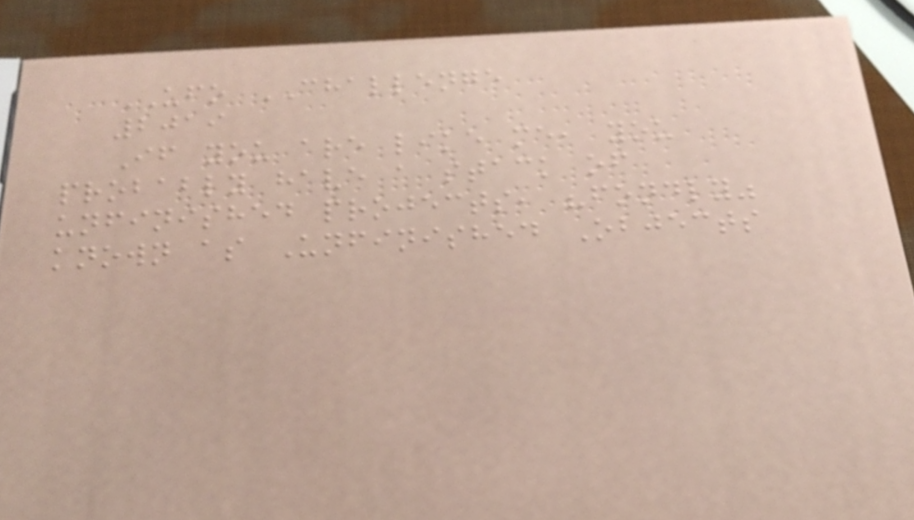UFO CHALLENGE
2019
If you are like me, you
probably have a stack of
unfinished projects, "fondly"
known as Unfinished Objects
